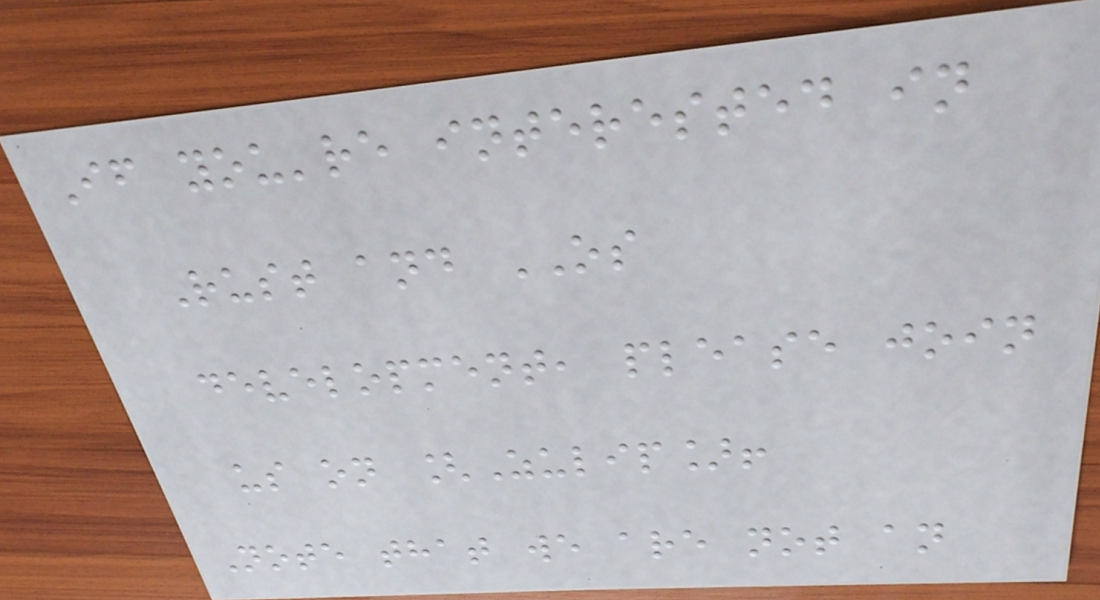If you're interested in
Rust and OS
development, please join
us on [Zulip]!
Note that we are not an
